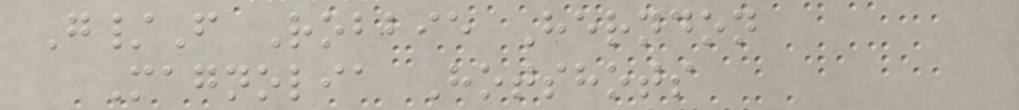G/F Robbie Herndon
Magnolia Hotshots
